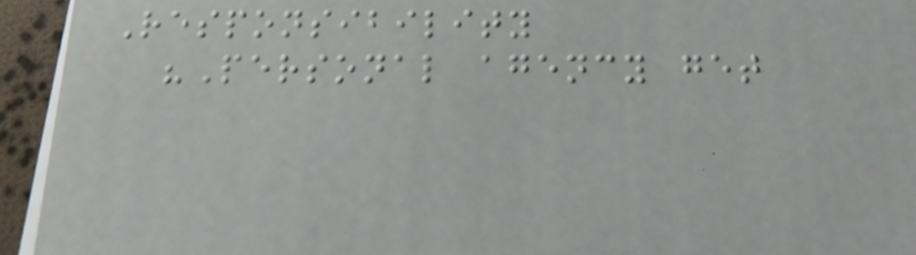Responsibility
"Personal agency get
